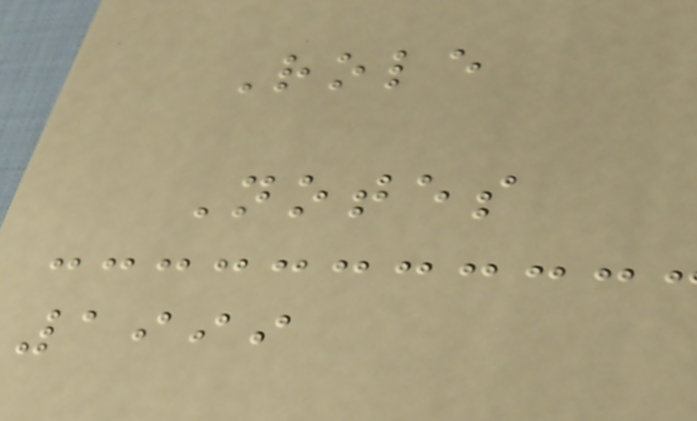Role
Notes
1999
